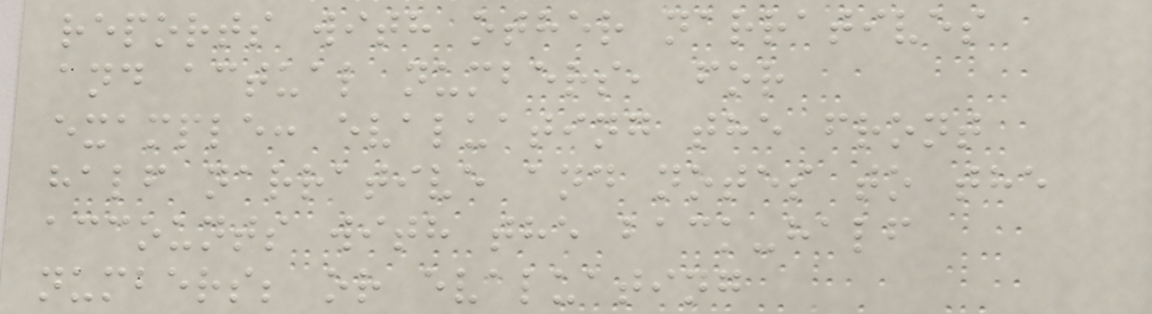reports with other narratives
and actual numbers, for
example: evaluating the front
half narrative and notes to the
accounts with the back-half
numbers; or evaluating
